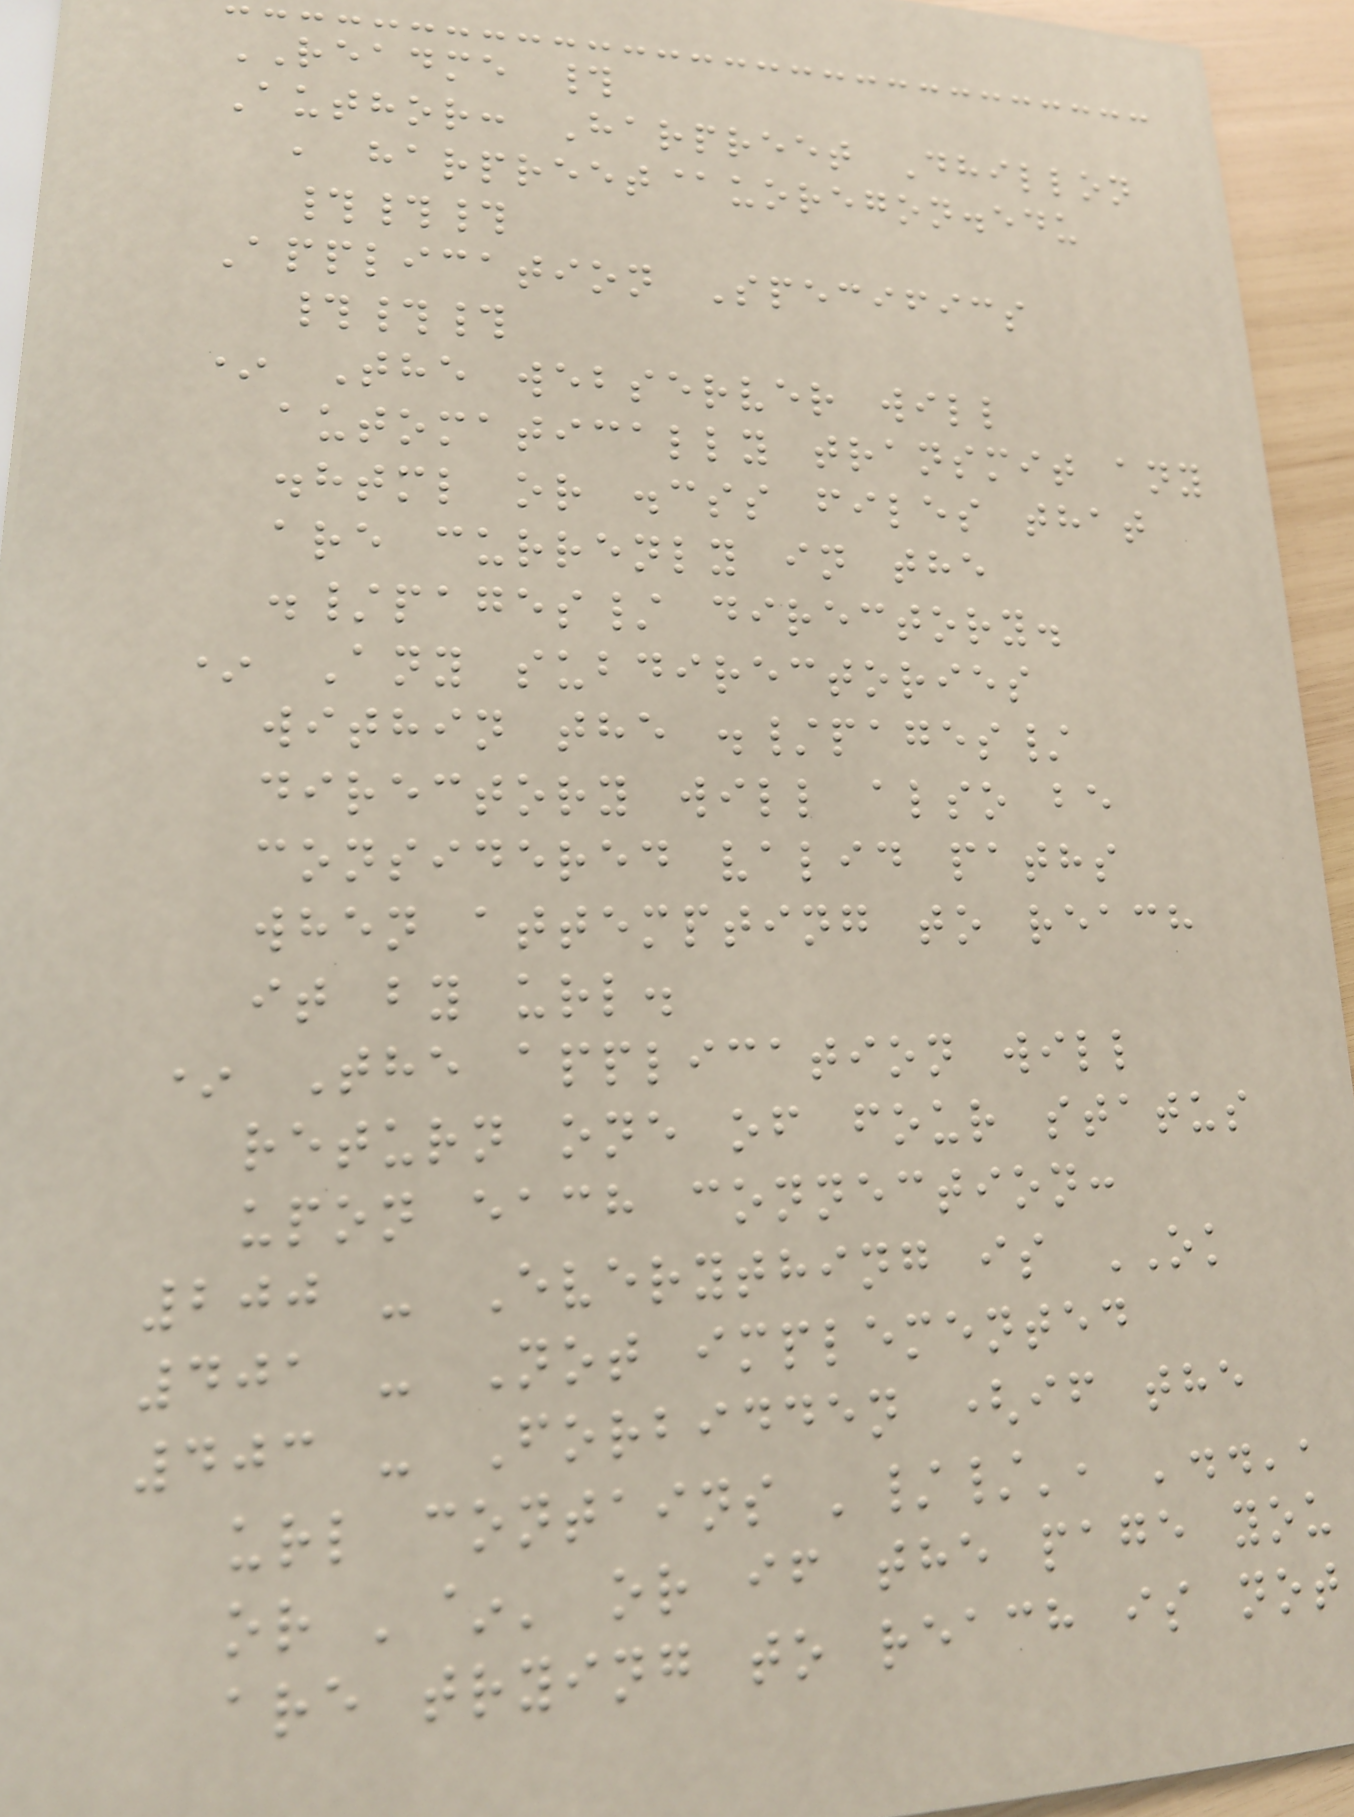README #
Author: Harpreet Dhillon
, harpreet@uoregon.edu
###
Application Specifics
###
* The webserver will
automatically transmit any
.html or .css files that
are currenly in the
./pages/ directory.
* Any subdirectories
within the ./pages/
directory will also be
considered valid paths
when attempting to reach
it by url.
* The application will
return one of four status
upon each connection:
200 - Everything is OK
401 - Not implemented
403 - Forbidden (if the
url contains '//', '..',
or '~' or if the page you
are trying to reach is not
